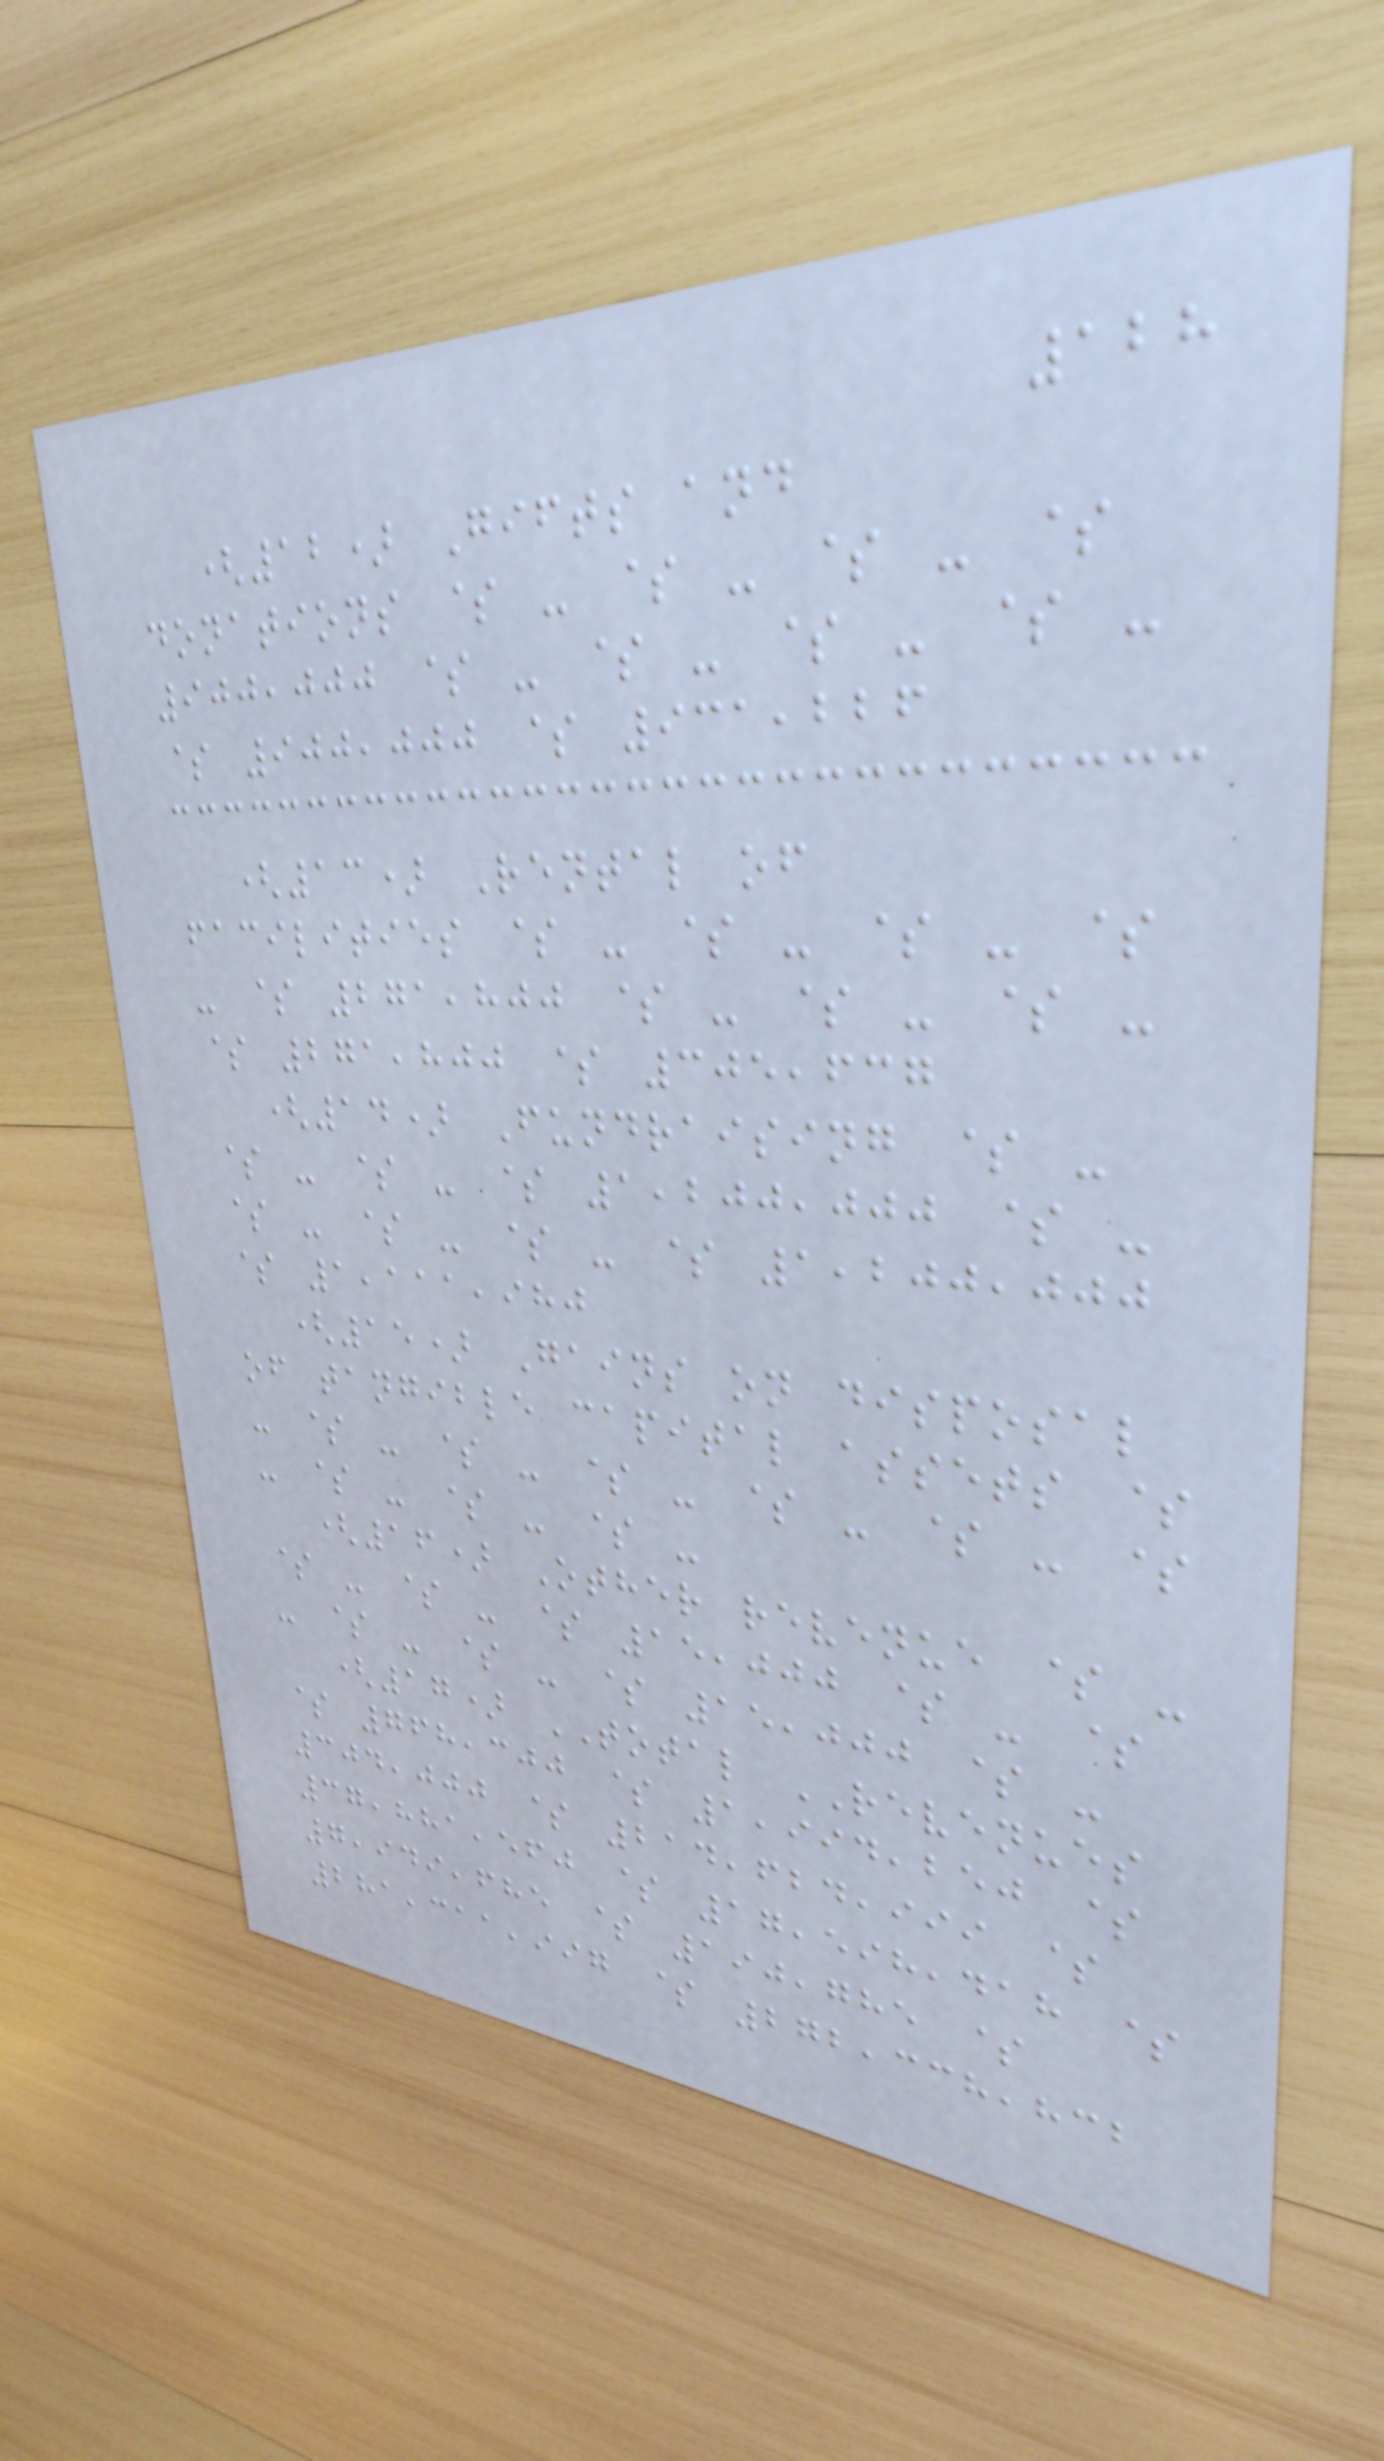128
(12) Gifts and
donations $ - $ - $ - $
900,000 $ - $ - $ - $ -
$ 900,000 $ 931,226
(13) Rental of
facilities $ - $ - $ - $
- $ 271,800 $ - $ - $ -
$ 271,800 $ 305,637
(14) Fundraising $ -
$ - $ - $ 1,200,000 $ -
$ - $ - $ - $ 1,200,000
$ 1,111,980
(15) Gains on disposal
of tangible capital assets $
- $ - $ - $ - $ - $ - $
- $ - $ - $ -
(16) Other revenue $ -
$ - $ - $ 15,000 $ - $
- $ - $ - $ 15,000 $ -
(17) TOTAL REVENUES
$ 768,300 $ 1,994,250 $
304,000 $ 214,624,999 $
37,881,560 $ 17,598,418 $
7,949,685 $ 190,785 $
281,311,997 $ 272,338,832
